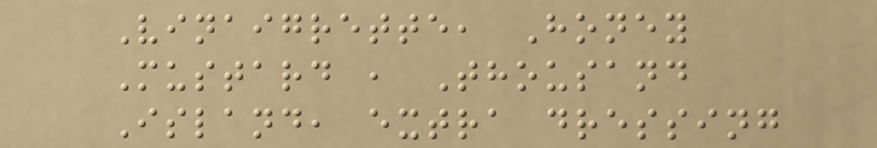Vinaigrette, Honey
Mustard , Thousand
Island, extra dressing
